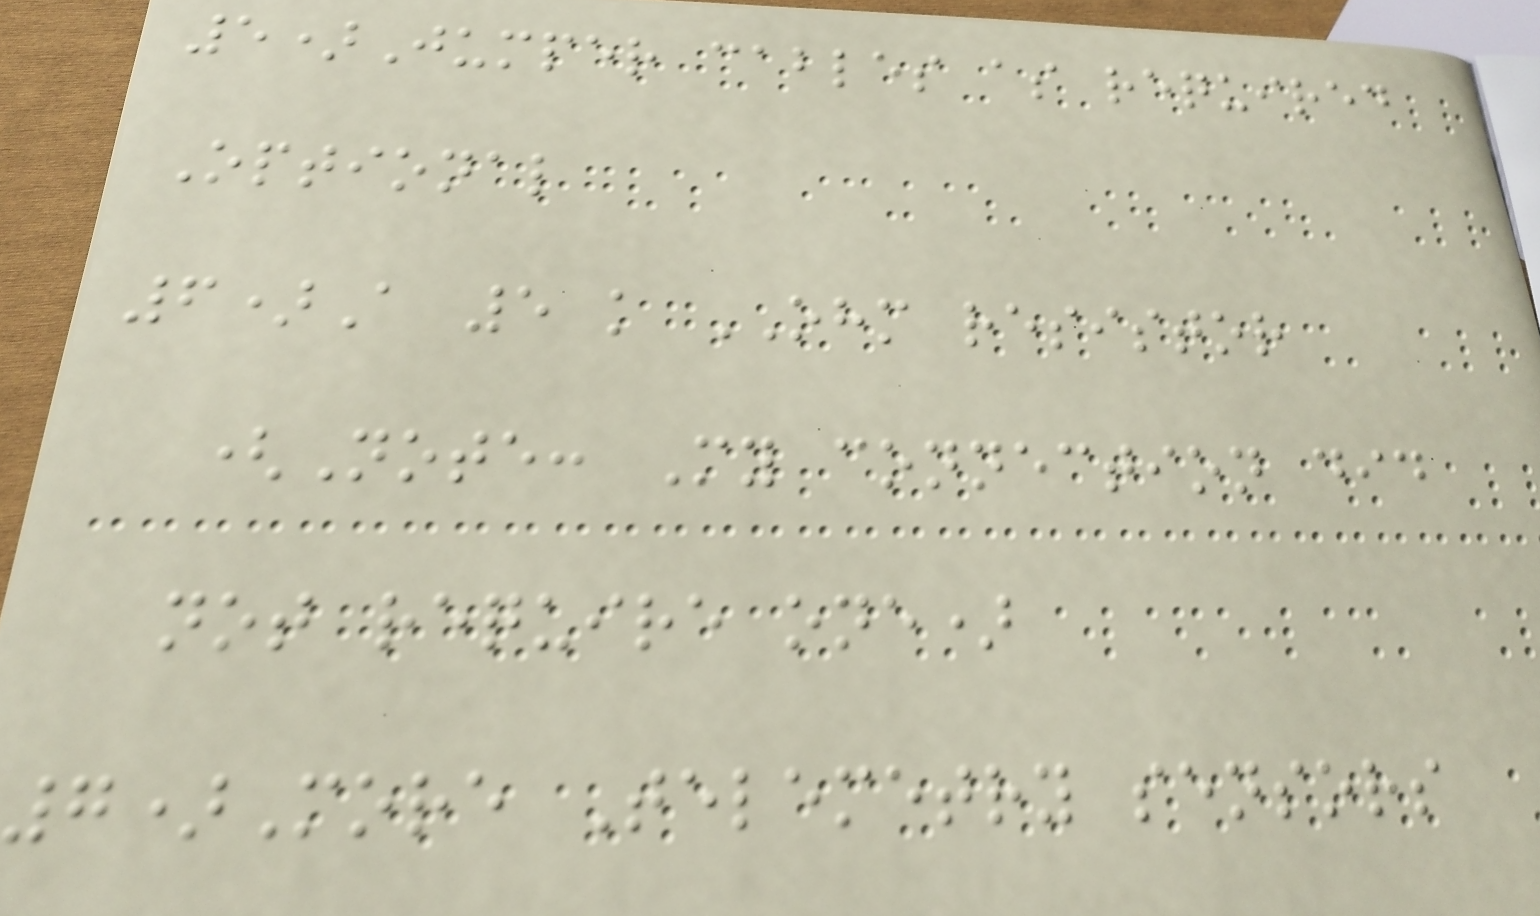5)Jumper cables as required
Optional
6)A 5 k OHM resistor
(Note: My connection did
not require one)
7)More Telemetry sensors
